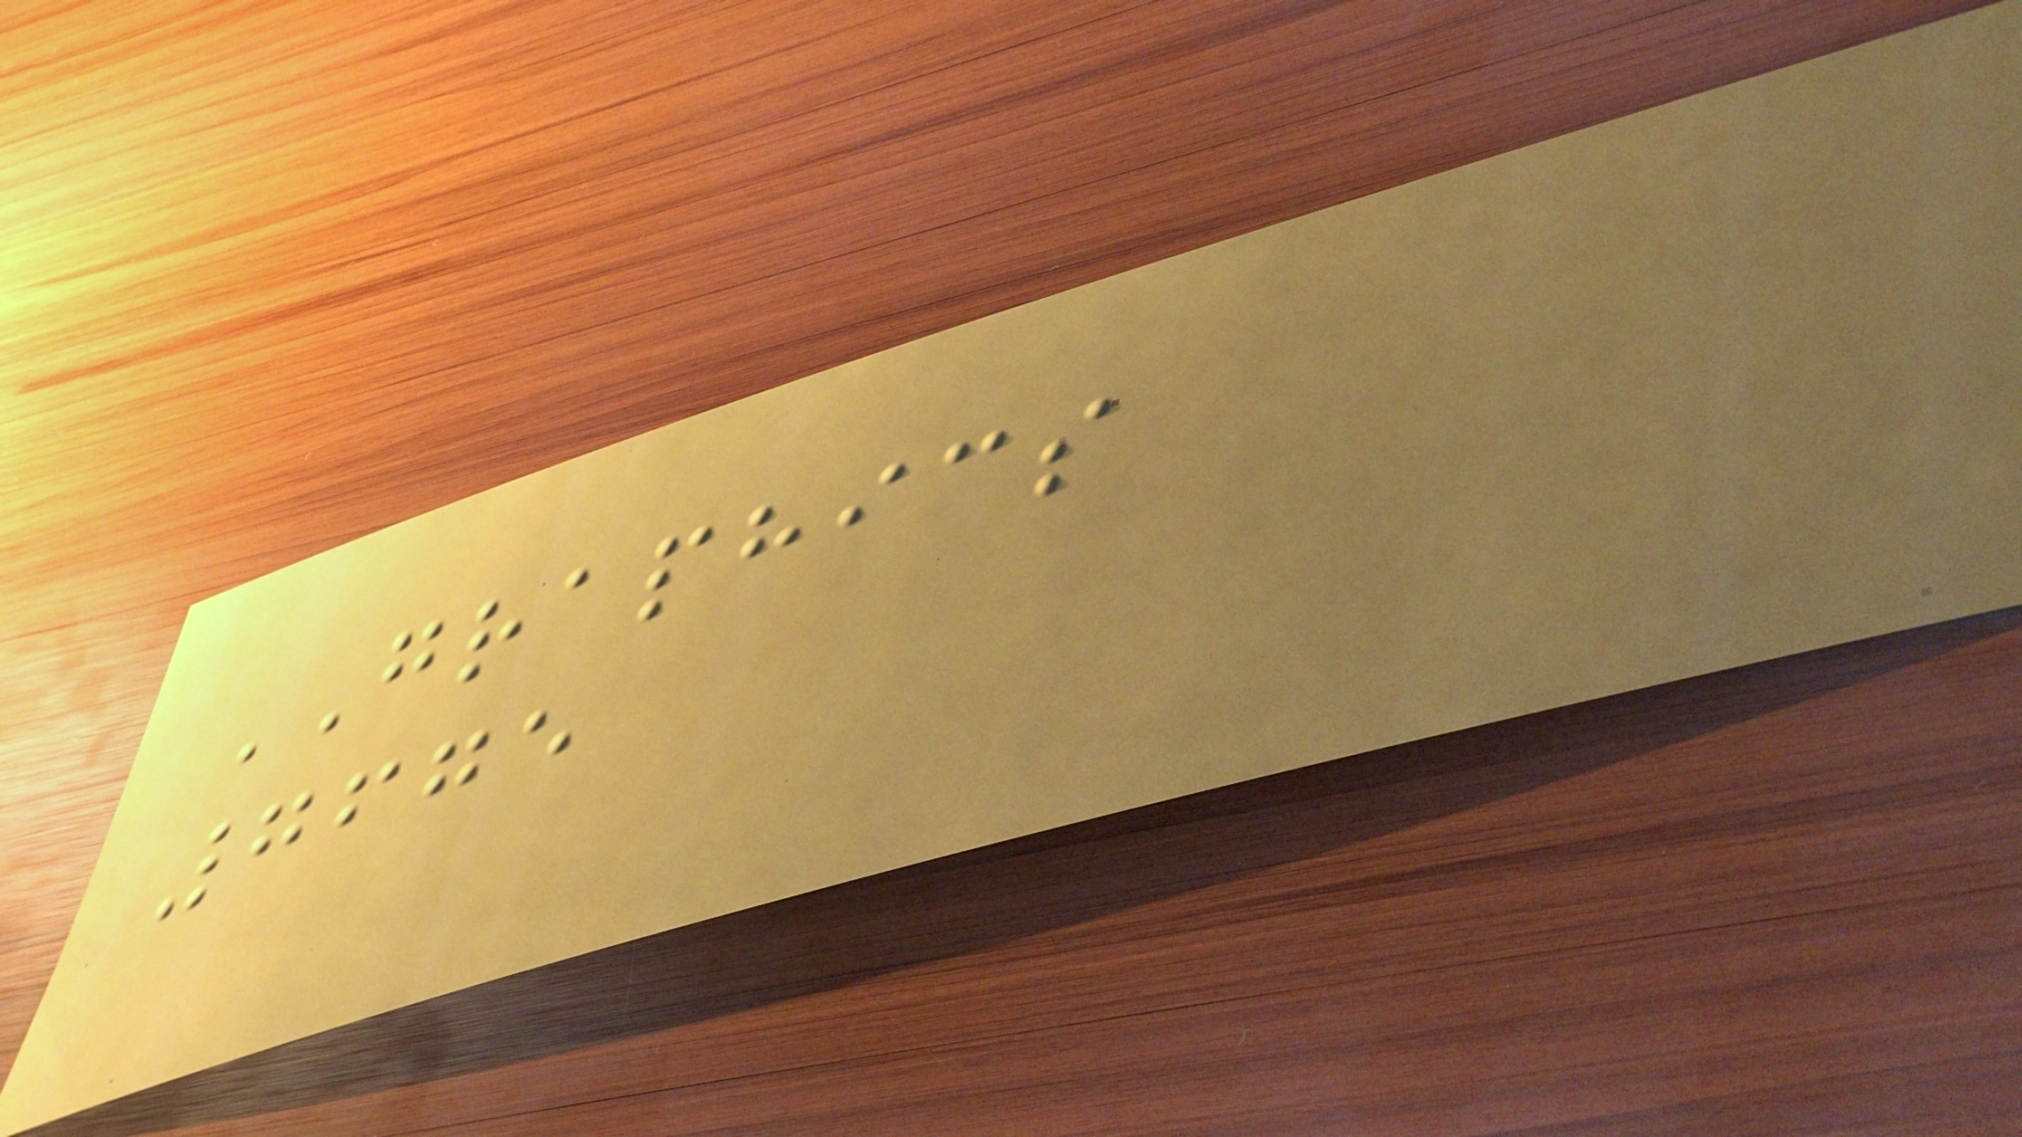GRAPHICS
7675
